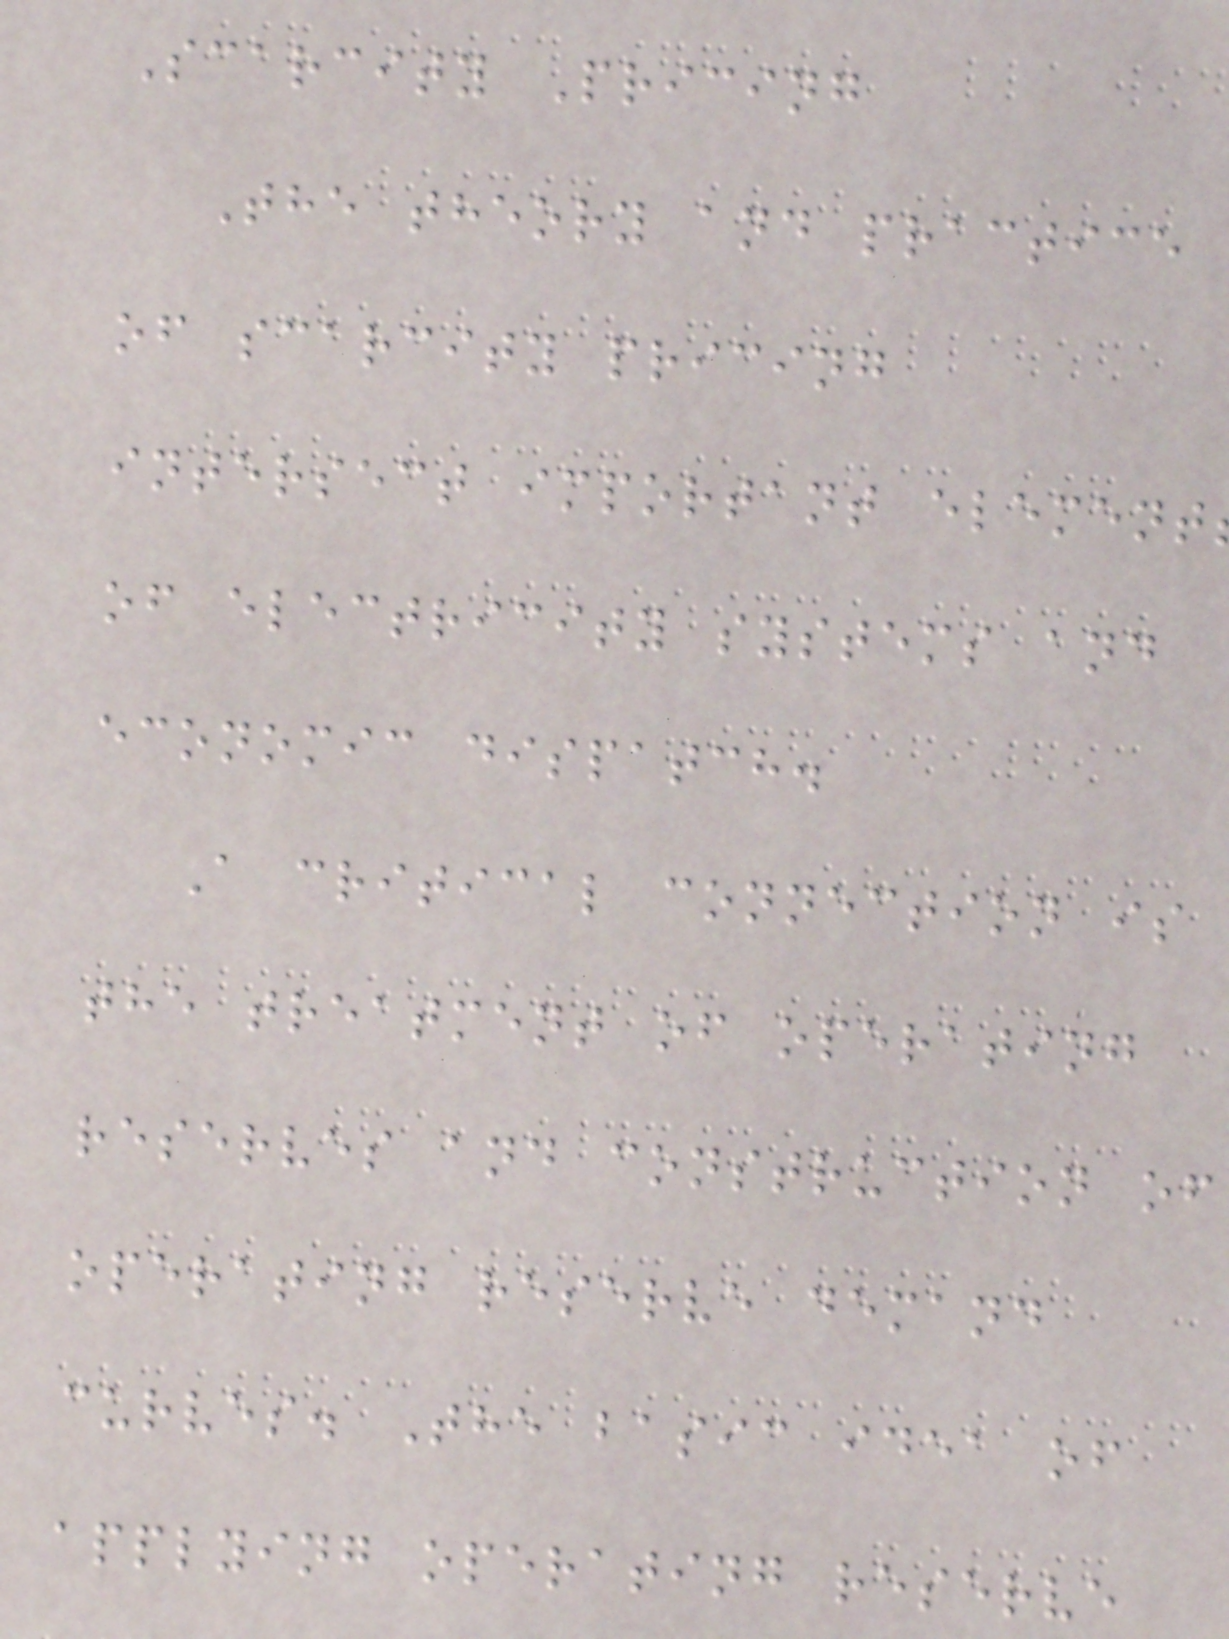Scarcity Pricing
The theory and practice
of scarcity pricing
intersect important element
of electricity systems and
economic dispatch.
A critical connection is
the treatment of operating
reserves and construction of
operating reserve demand
curves. The basic idea of
applying operating reserve
